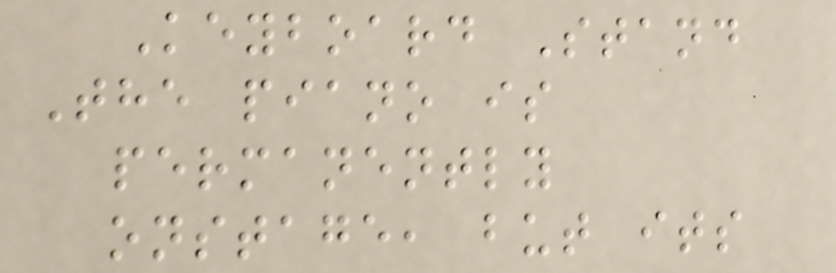Keyboard Stand
The piano is
permanently
onstage, but its
